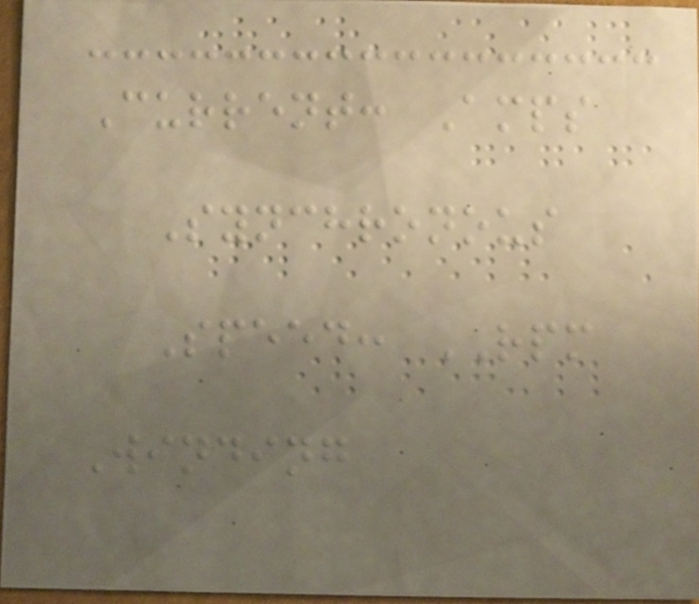Current: Amps
Synchronous
Speed: RPM
Winding
